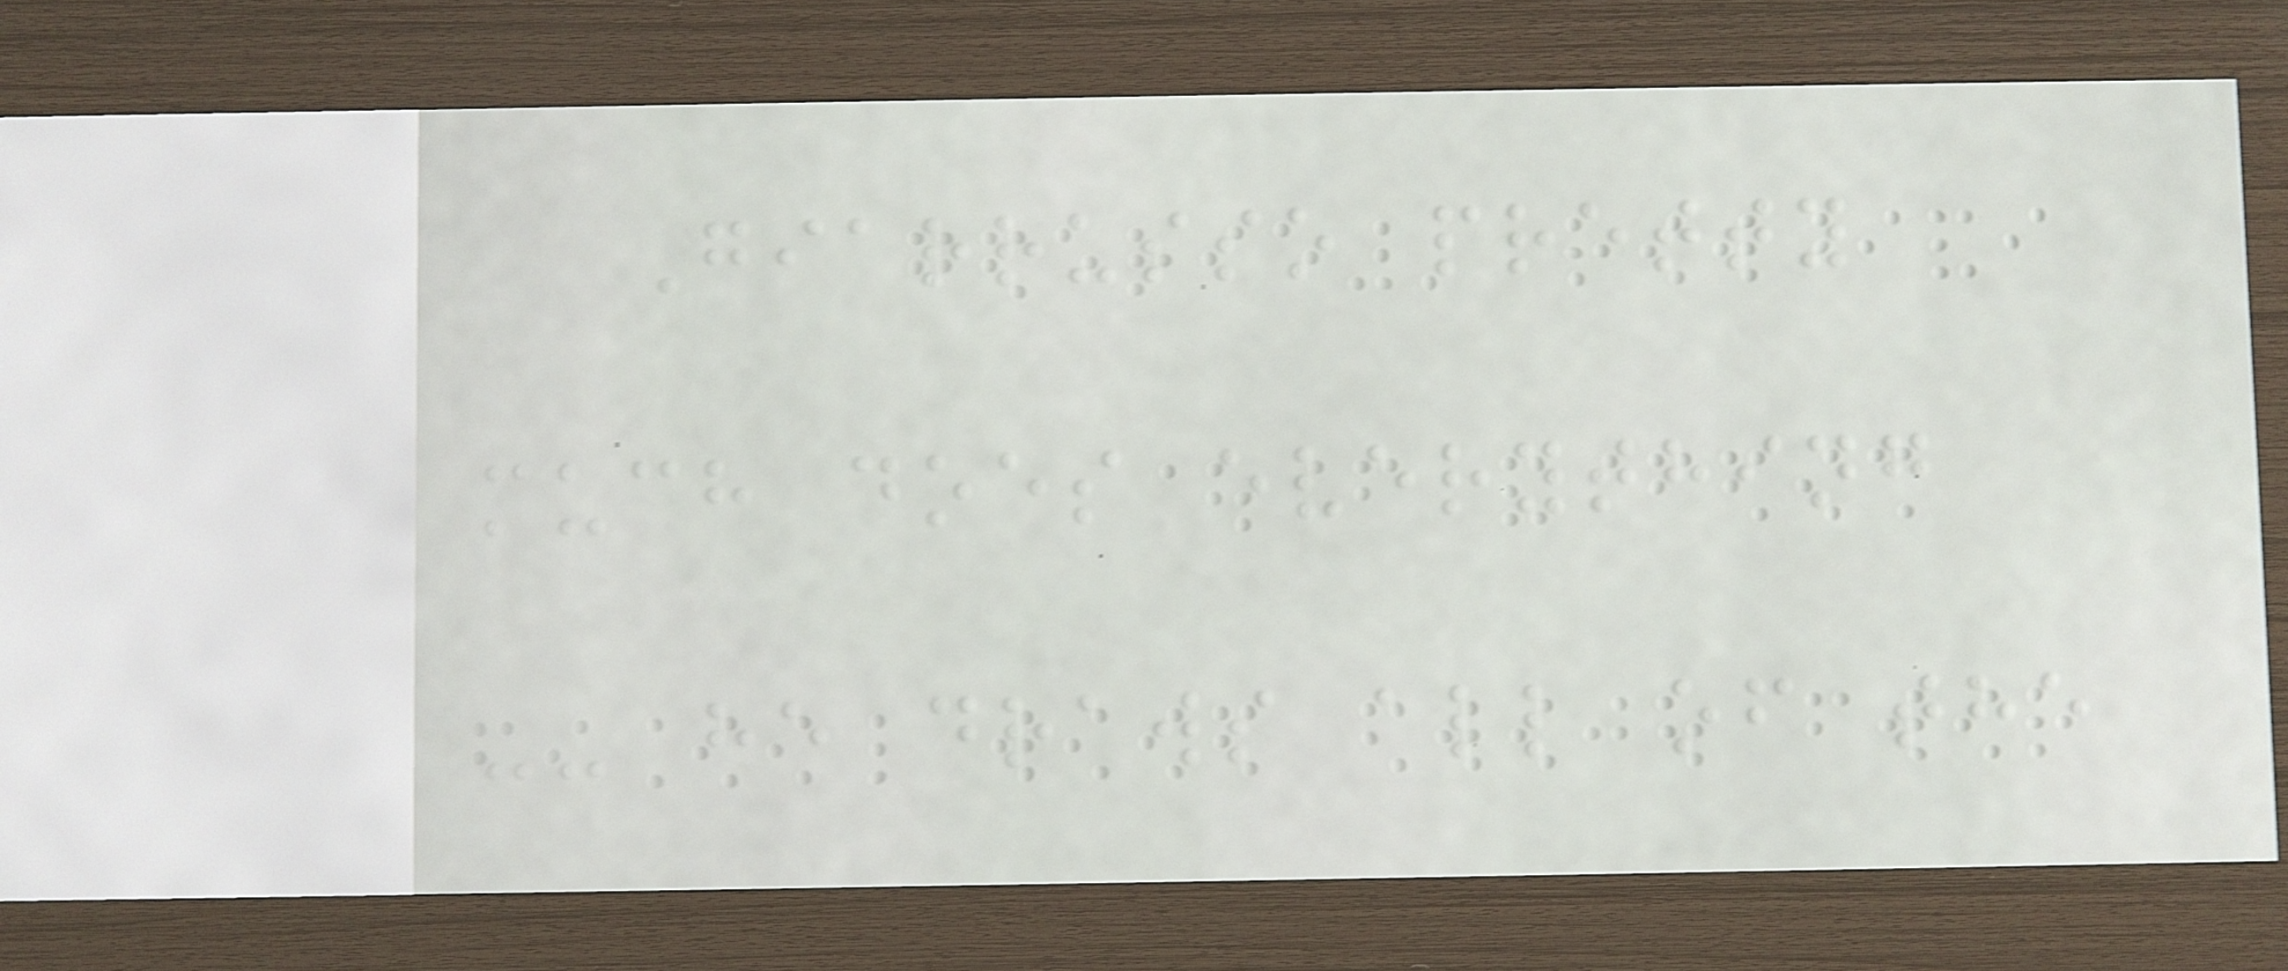Giarrusso pretty
much does everything
-- he draws all of the
